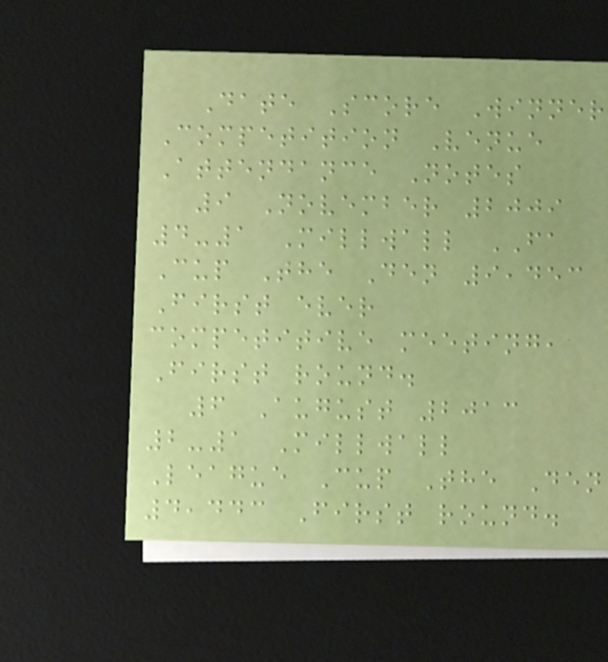Date Score Winner
Competition Venue
Attendance Notes
9 November 2009
4-1 Millwall FA
Cup The Den 9,453
First ever
competitive meeting,
First round.
6 August 2013
2-1 Millwall
League Cup The Den
4,443 First round.
